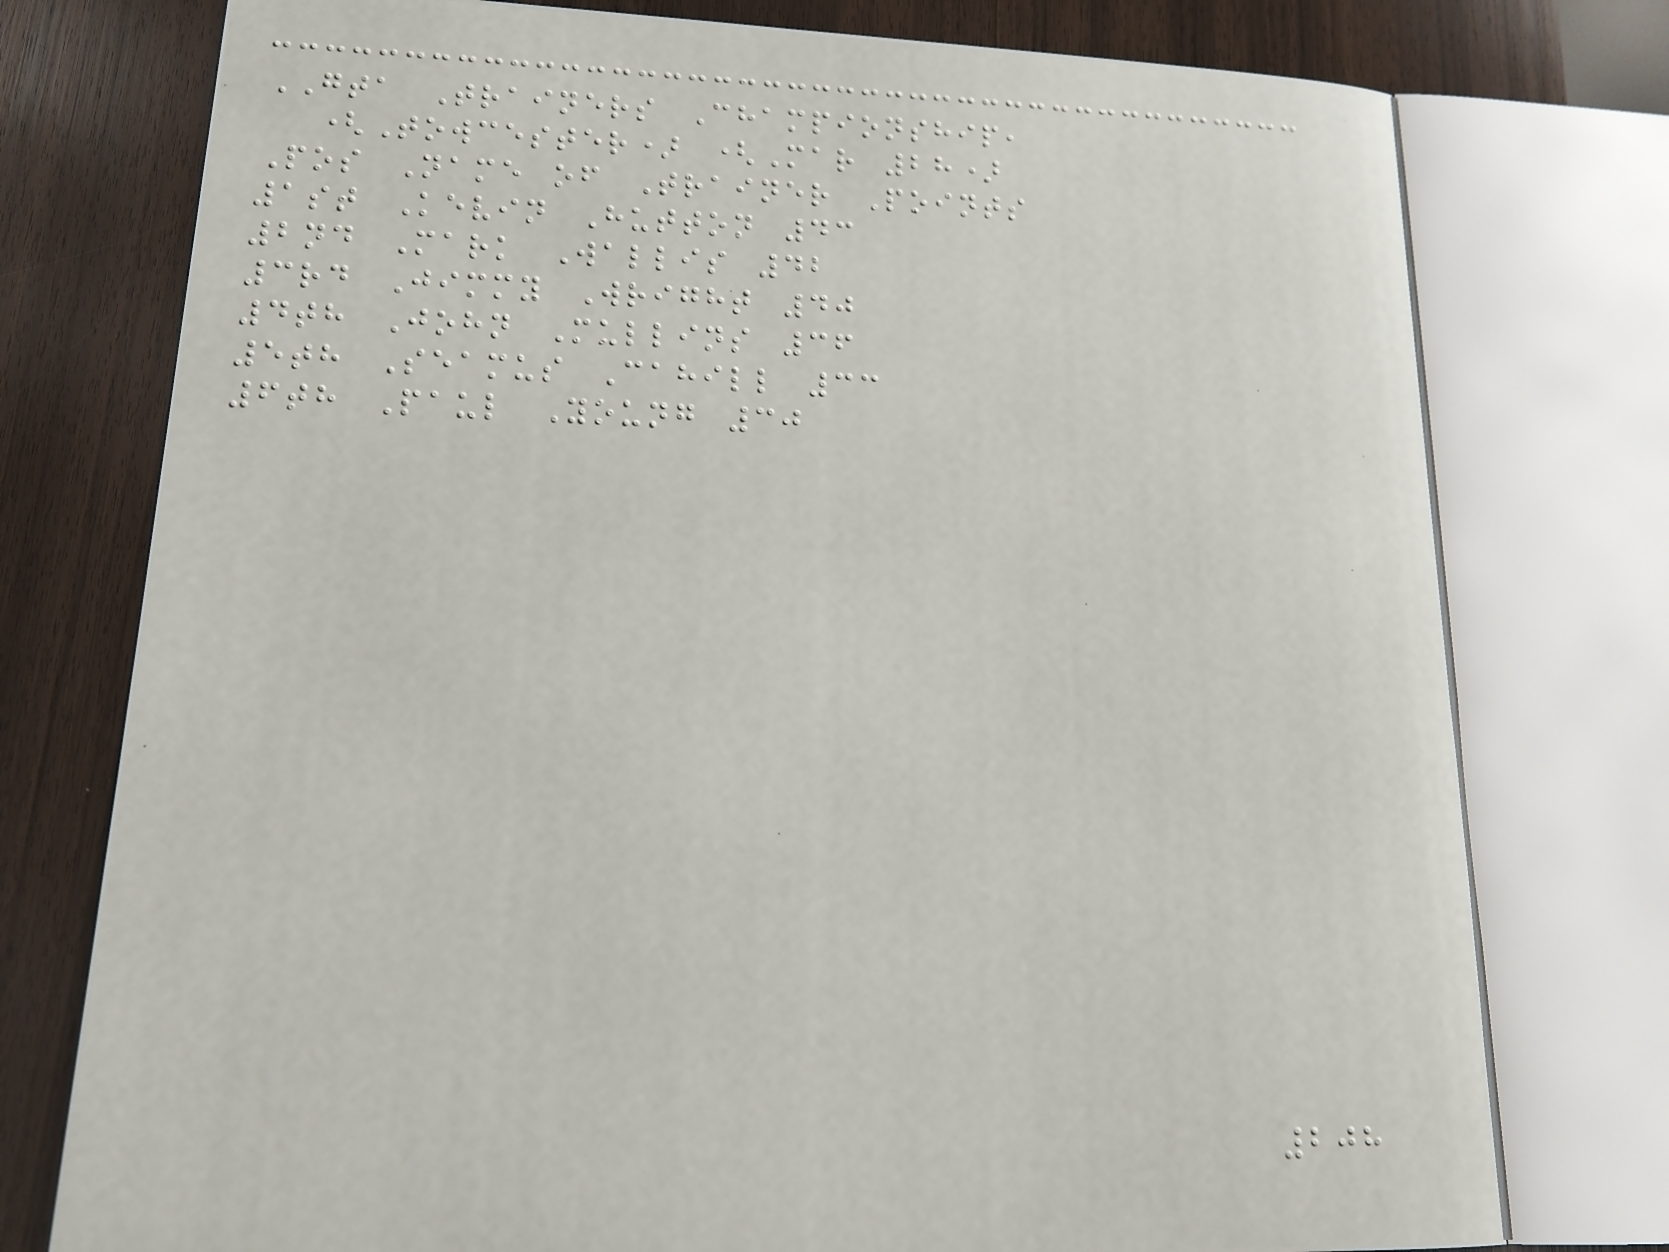GTA Trainers Championship,
(Towcester) (Mar 28)
Pos Name of Trainer Points
1st Kevin Hutton 43
2nd Mark Wallis 42
3rd Jimmy Wright 40
4th John Mullins 36
5th Seamus Cahill 33
6th Paul Young 30
208
